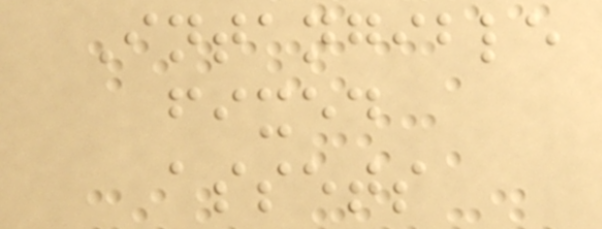Intangible
fixed
assets
